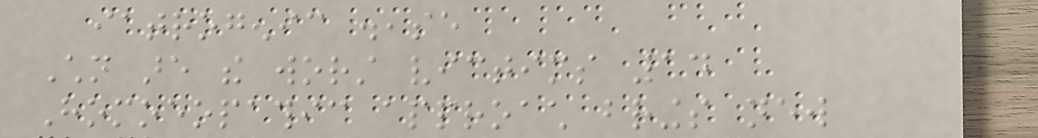iatrogenic disease
Children are the worst victims 14
Homoeopathic approach brings new
